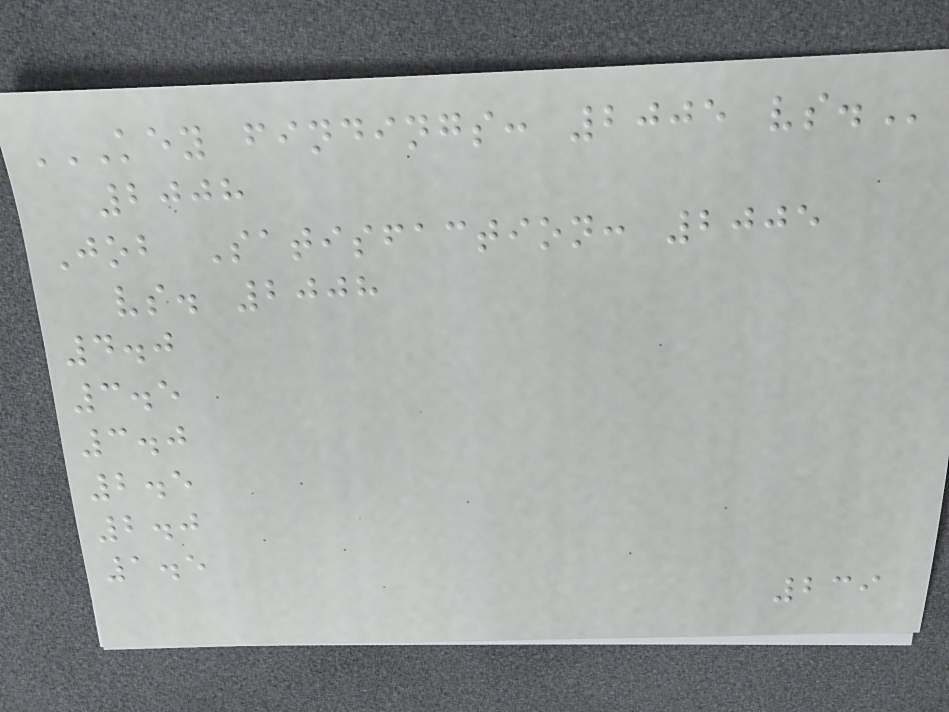KEY FINDINGS: 2005 VS.
2008
Job Satisfaction: 2005
vs. 2008
4.0
3.5
3.0
2.5
2.0
1.5
239
